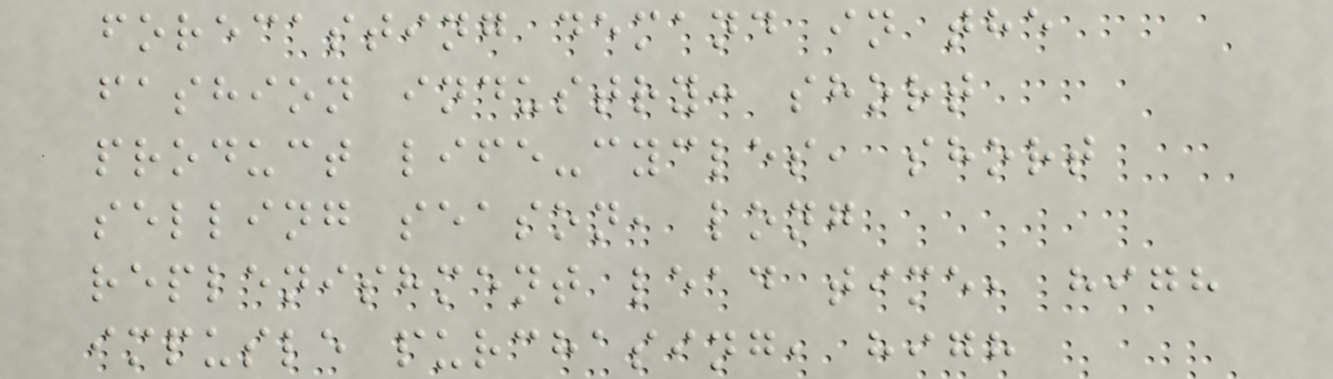forecasting demand in the
fashion industry: short
product life-cycles, short
selling season, long
replenishment lead time, high
impusle purchasing, high
